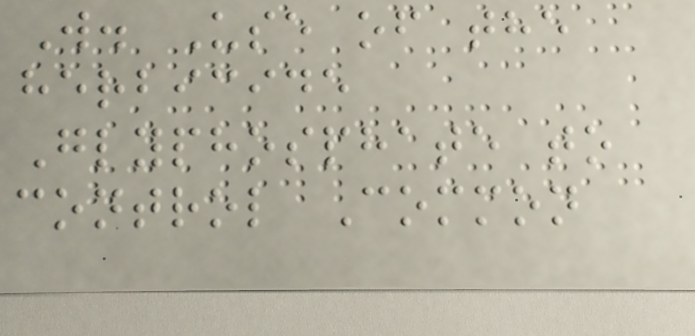W. Use of the
herbicide
Glyphosphate to
control Common
